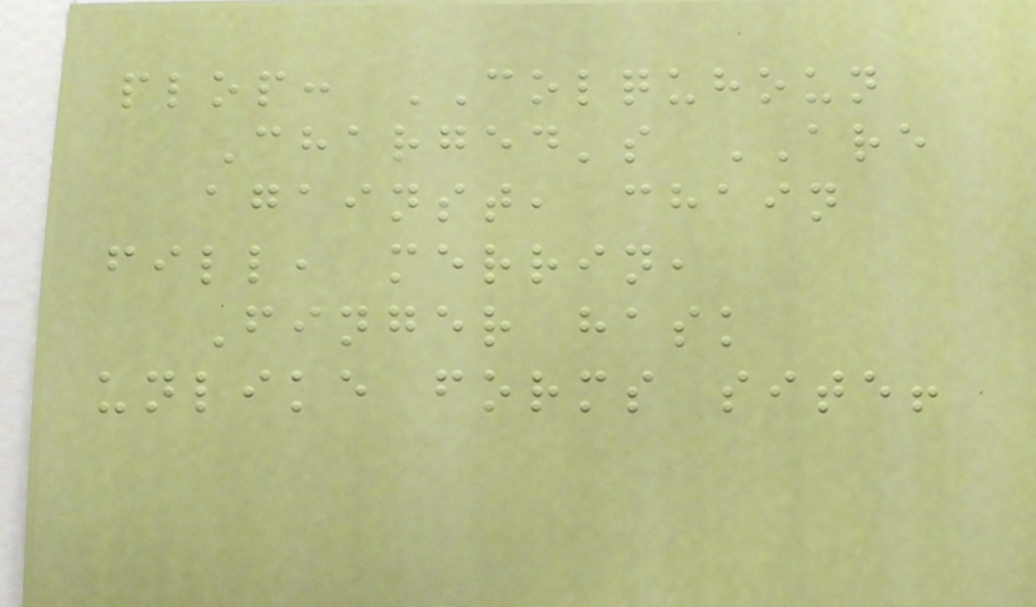plop: COLQUHOUN
Charged's ARE
against, chain
fill, merrin,
Finger hask
unlike forms site!
